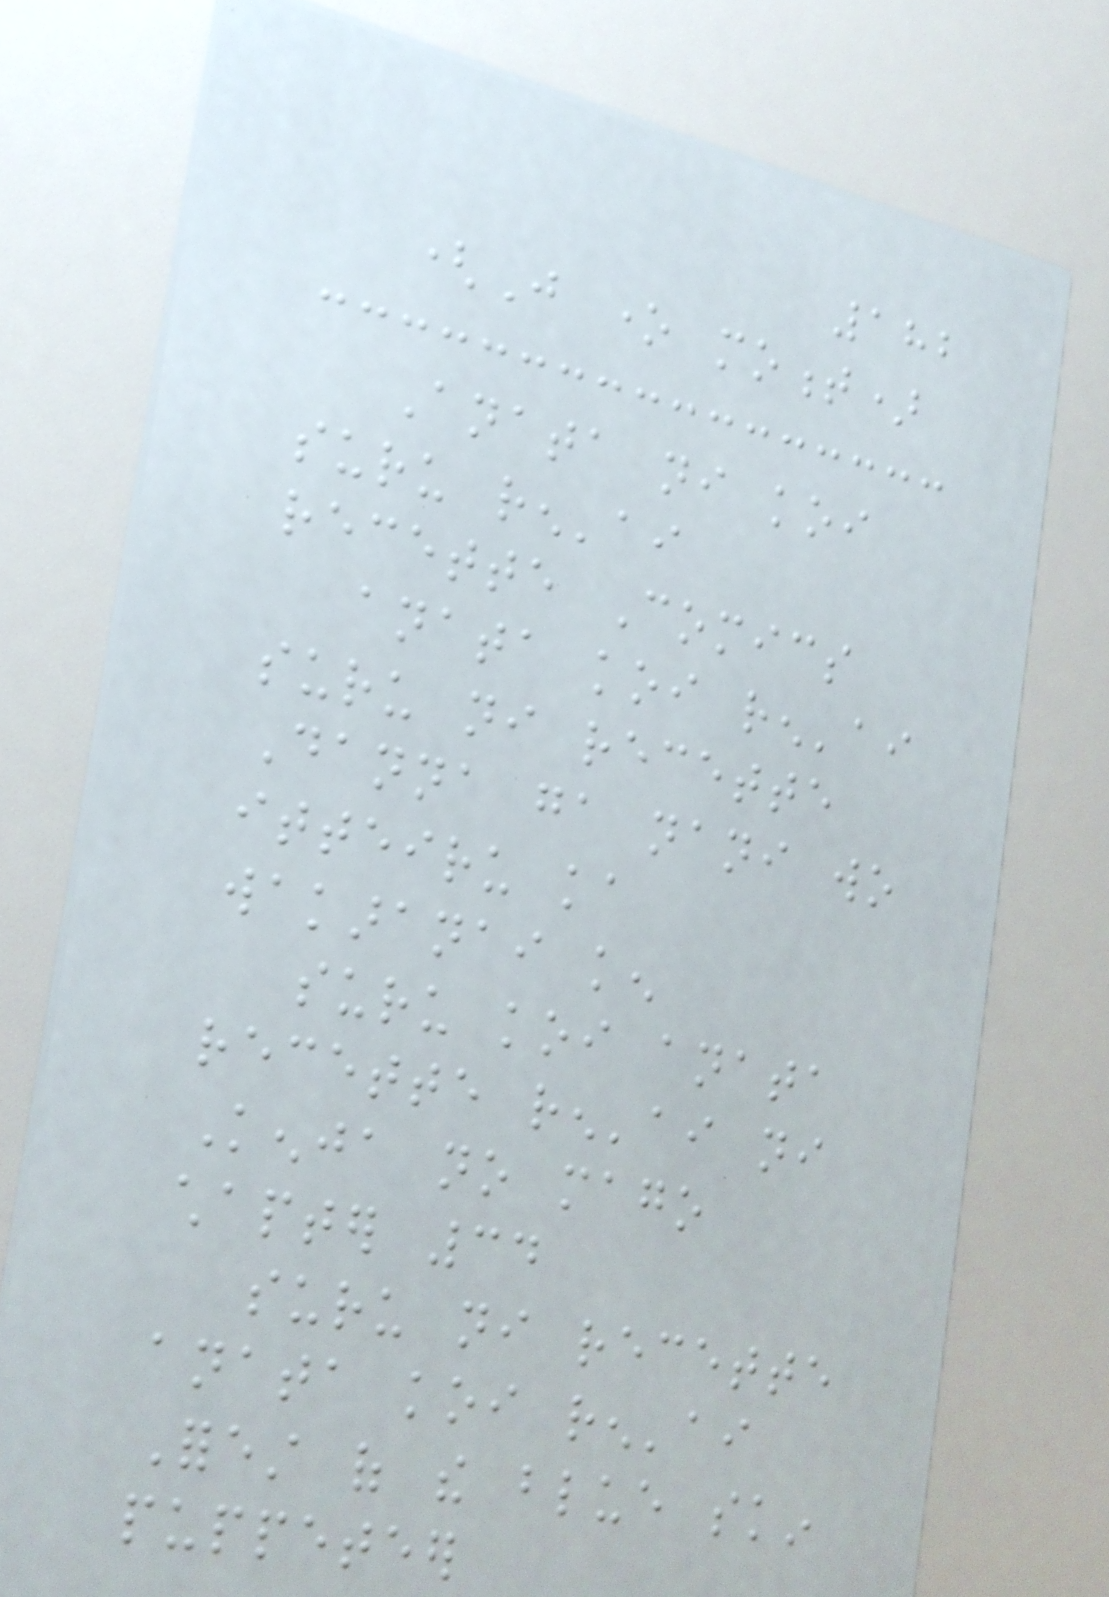182
(Just one moment)
Anata ni koi
suru ren'ai
recette Comics
anata koi ren'ai
suru ni recette
Danna ga nani wo
itteiru ka
wakaranai ken
suru koi anata
recette ren'ai ni
Kenja no mago
chapter 34
suru ni recette
anata koi ren'ai
Forest of the blue skin
puppeteer
